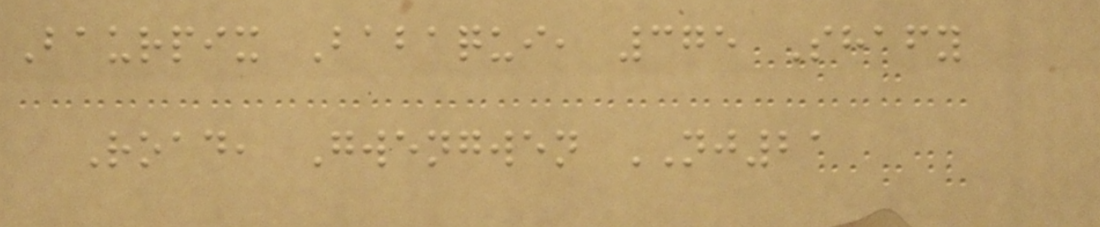Baurpix Babaqui, 375 Shafy
Road, Gwengwen NJ21
